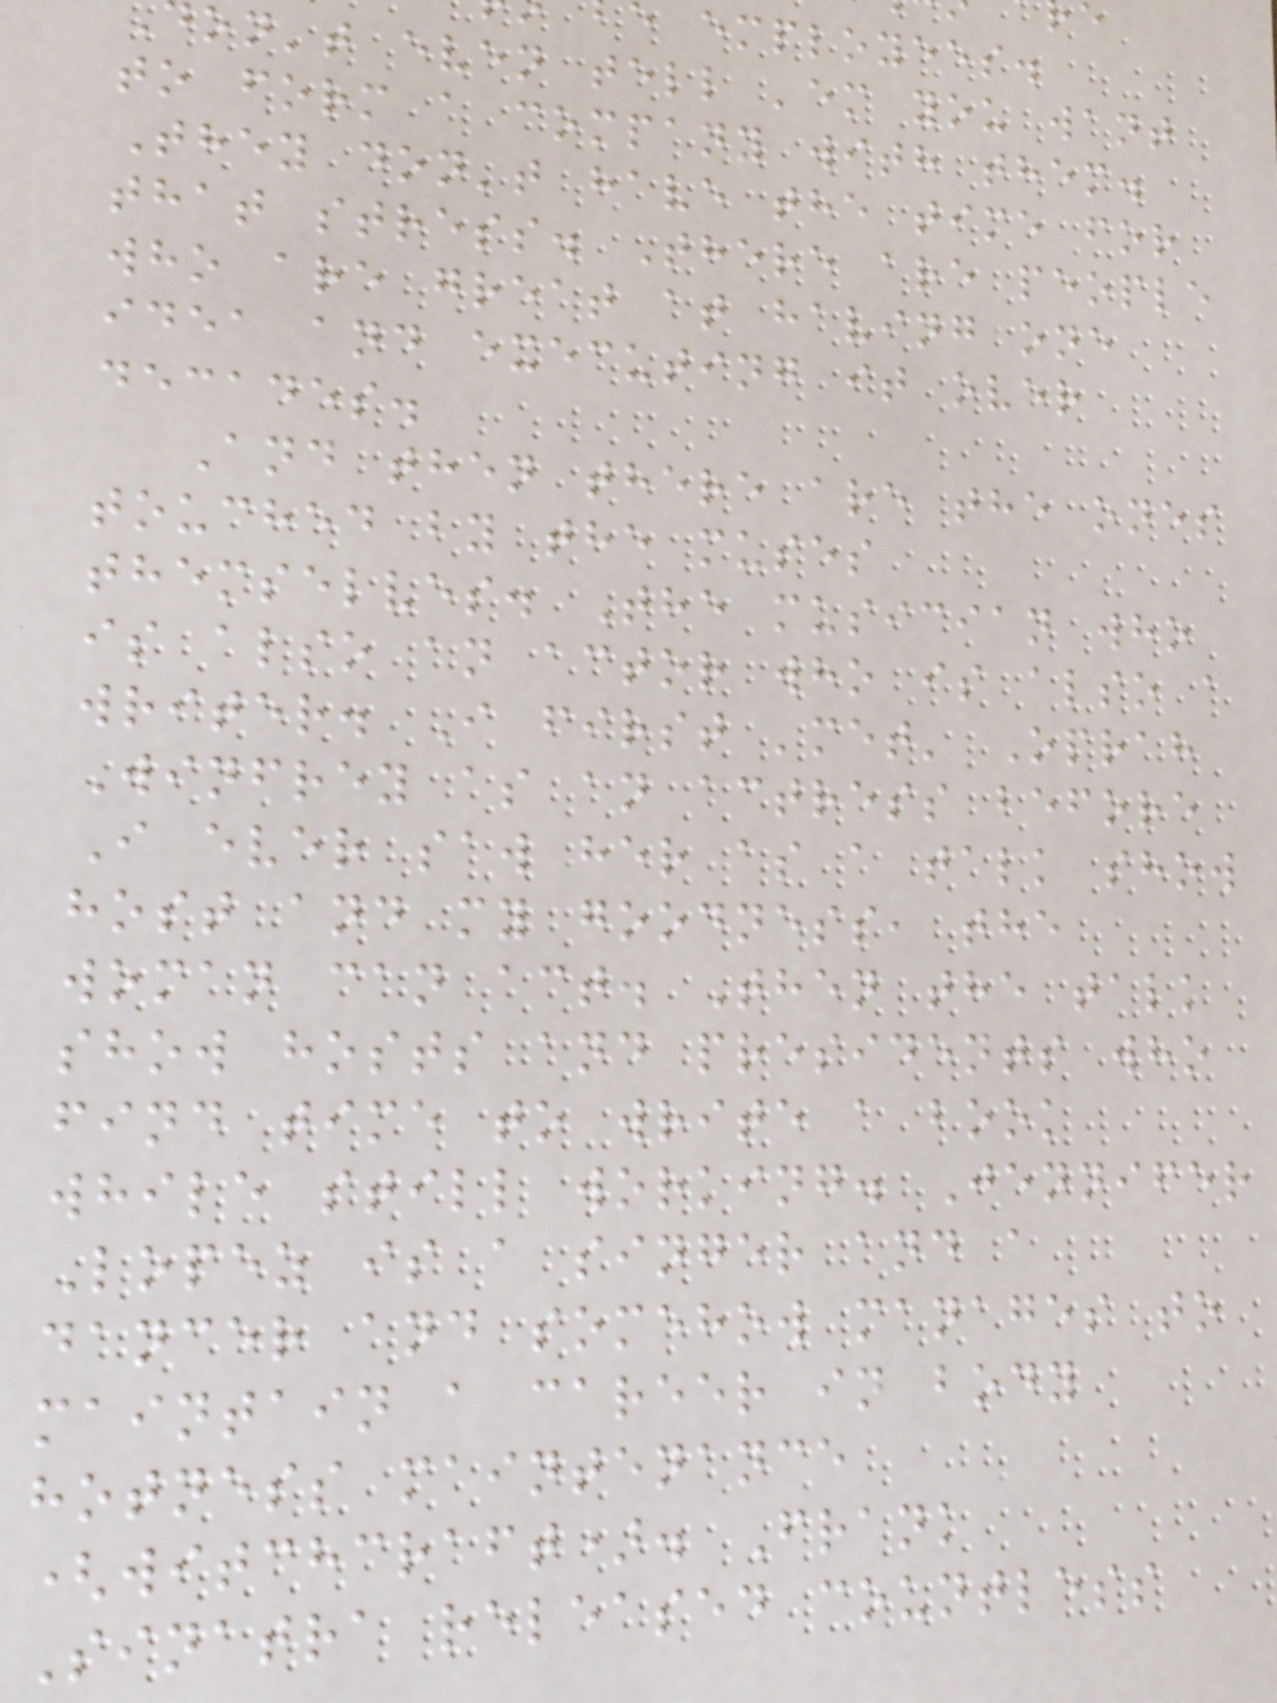e employees.
on't even tell 'em you want
to form a company with them.
They don't have the time for
that stress. There are people
who are great at having one
idea and executing it over
decades.
And then there are the ones
touched by the muses
themselves. The musician who
is also an actor who is also a
writer. I first 'met' Oprah
Winfrey as an actress before
I ever saw her as a talk show
host and my goodness, the
woman can act. Then the talk
show hosts and presidents who
find time to write a book
while still working. Jennifer
Lopez is a singer and a
dancer and somehow manages to
maintain a career in body
hotness maintenance
(witchcraft). Frank
Sinatra released countless
